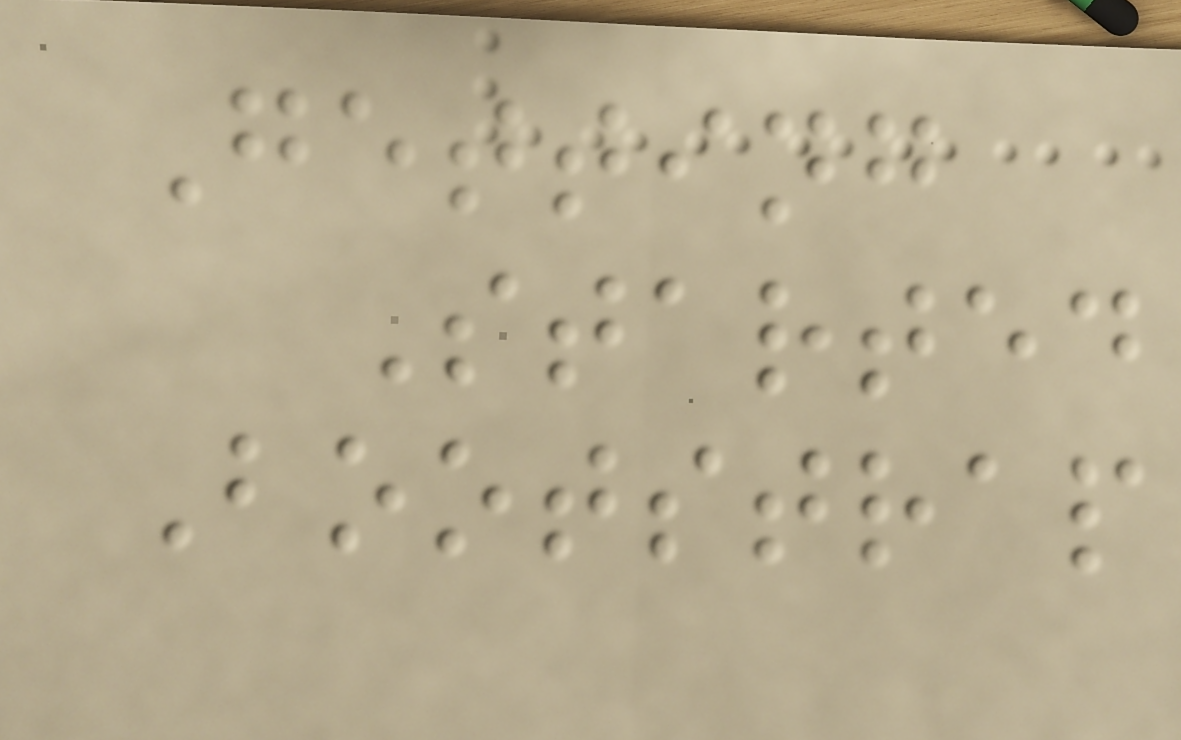Getting
Started
Bootstrap
